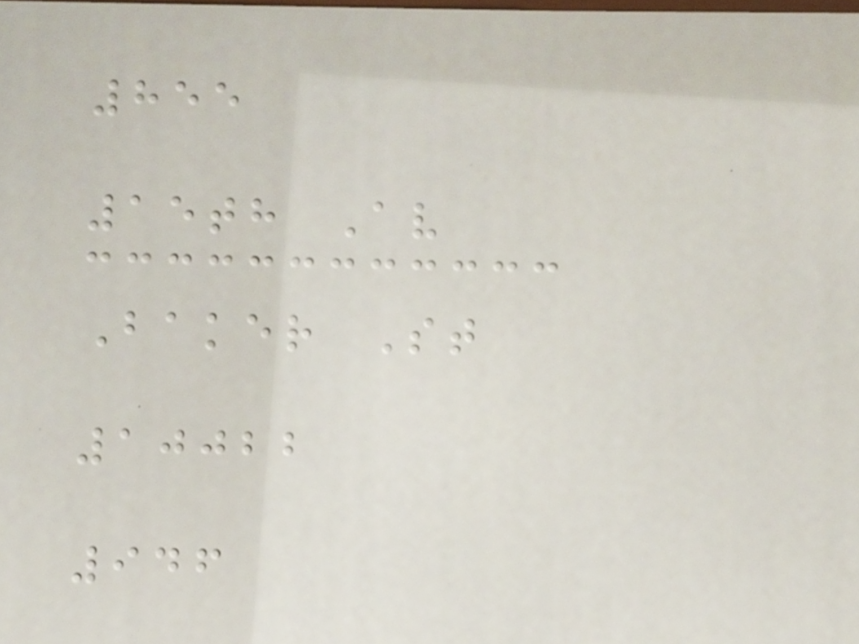855
15th Av
Baker St
10022
946
